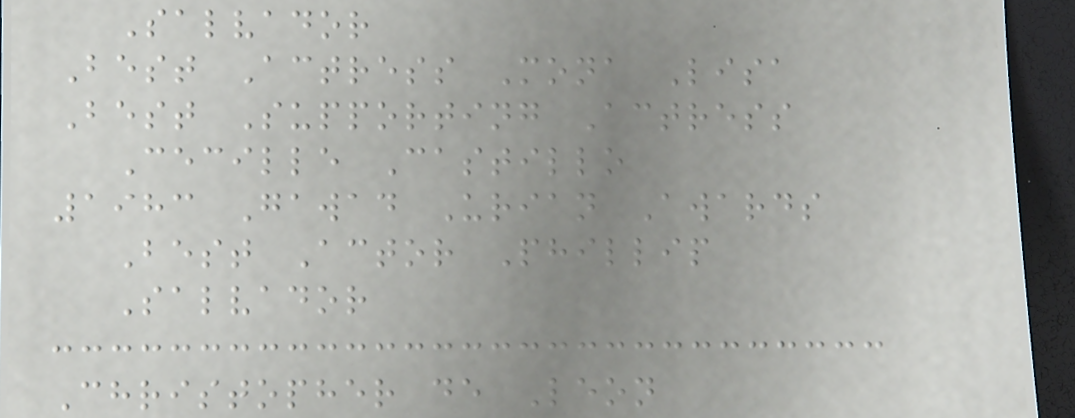Salvador
Best Actress Mona Lisa
Best Supporting Actress
Cecille Castillo
1983 Gawad Urian Awards
Best Actor Phillip
Salvador
Christopher de Leon
